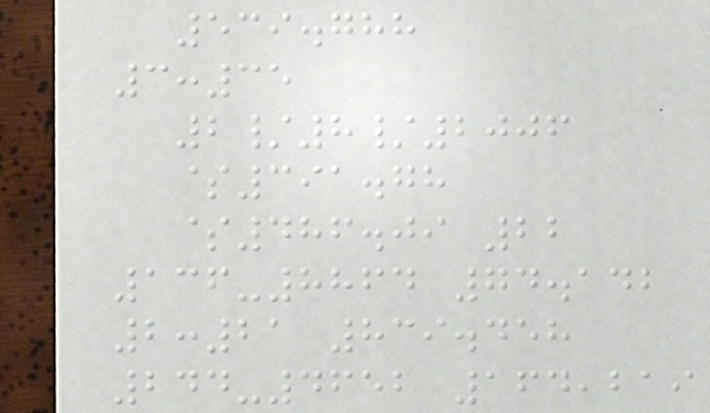539.788
3:35
2/8/2006
$391.78
$486.09 22
136-8864 74.142
2:21 839.458
244-4652 164,219
